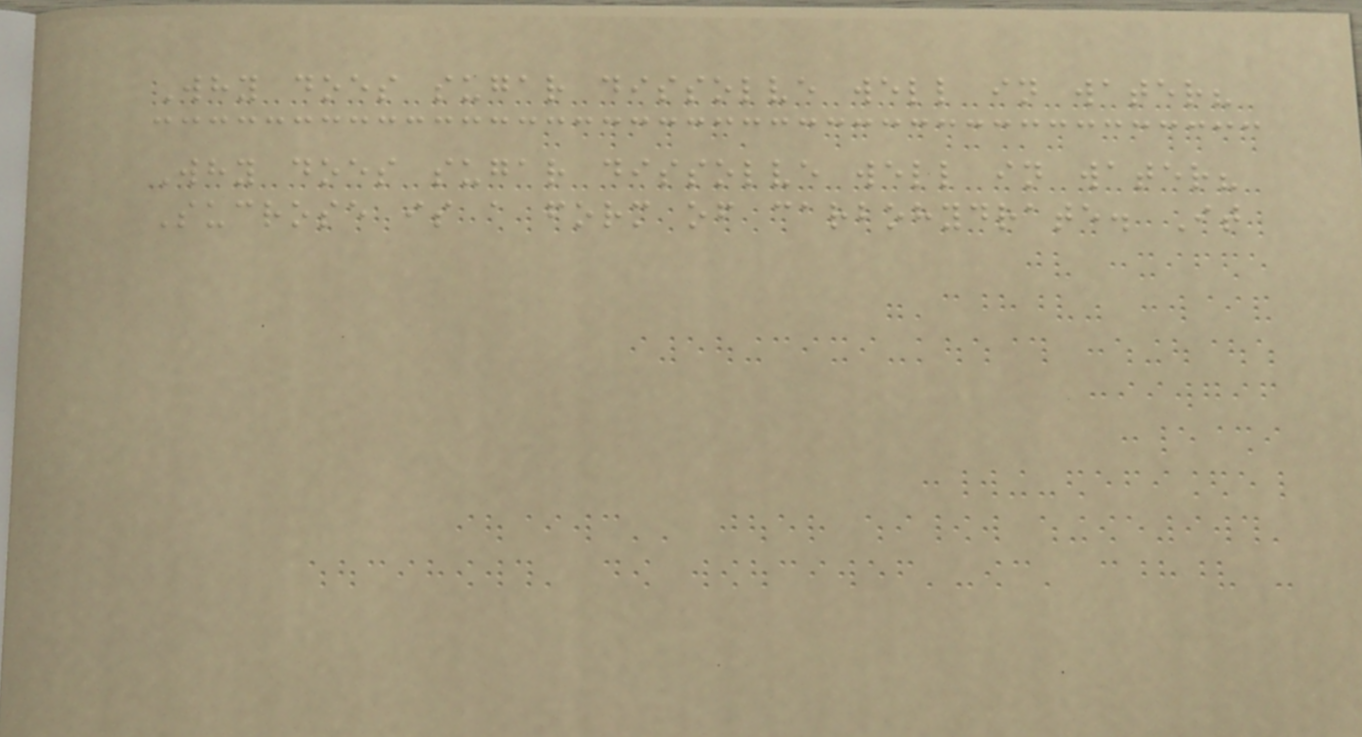Why does sugar dissolve well in water?
Why does sugar dissolve well in water?
Sucrose is a form of carbohydrate. It
